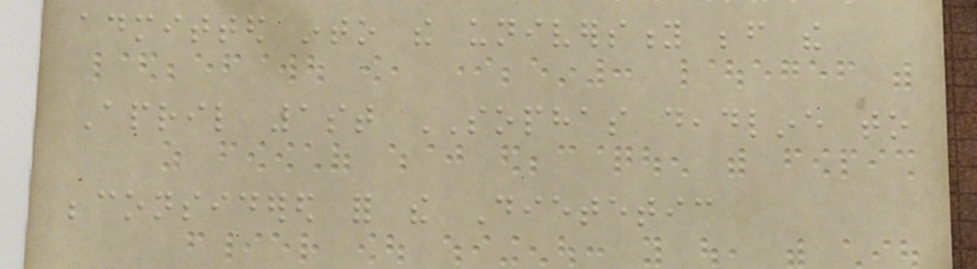admitted into the university before the
April 1st SOPHAS deadline to
beconsidered for the Dietetic
